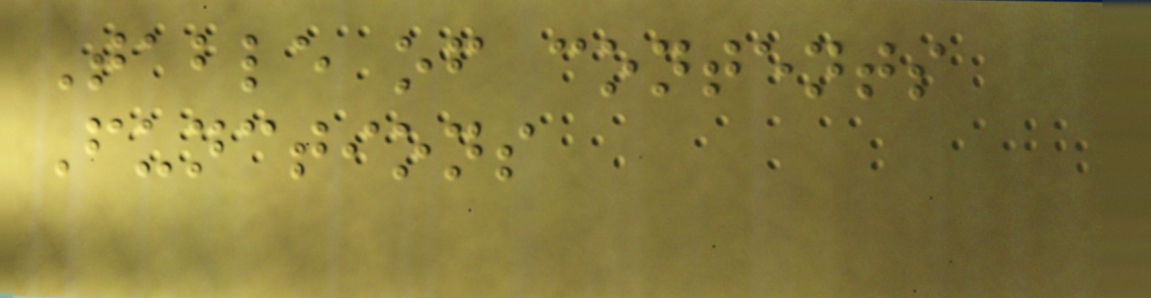Table of contents
Functions
